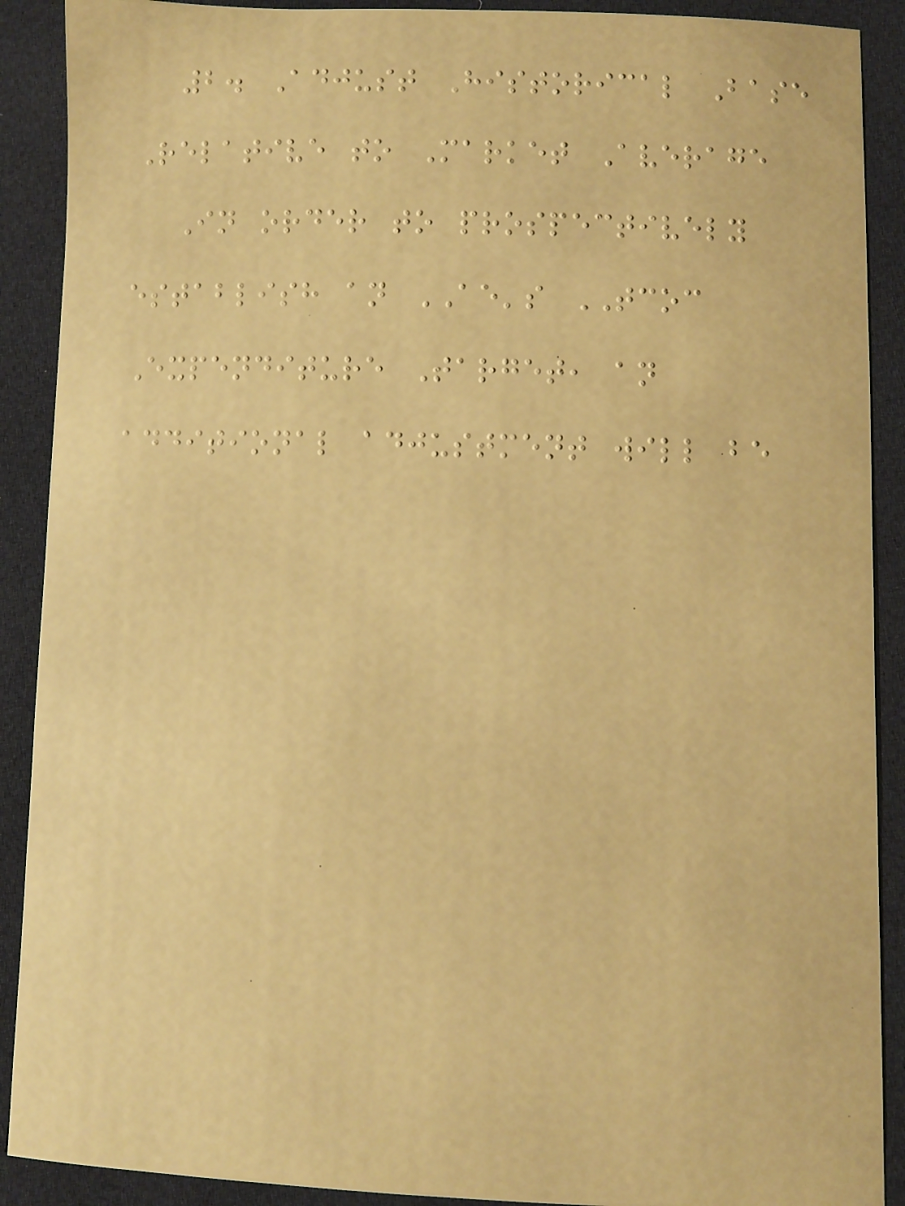2. Adjust Historical Base
Relative to Market Average
In order to prospectively
establish an AE's TCOC
Expenditure Target, an
additional adjustment will be
